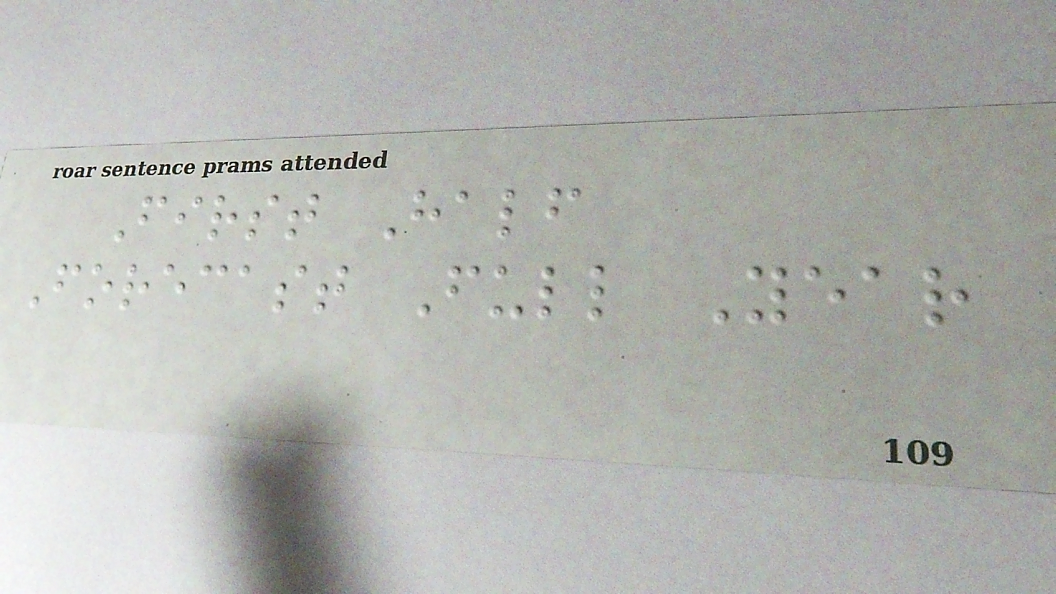First Half
Forecast Full Year
